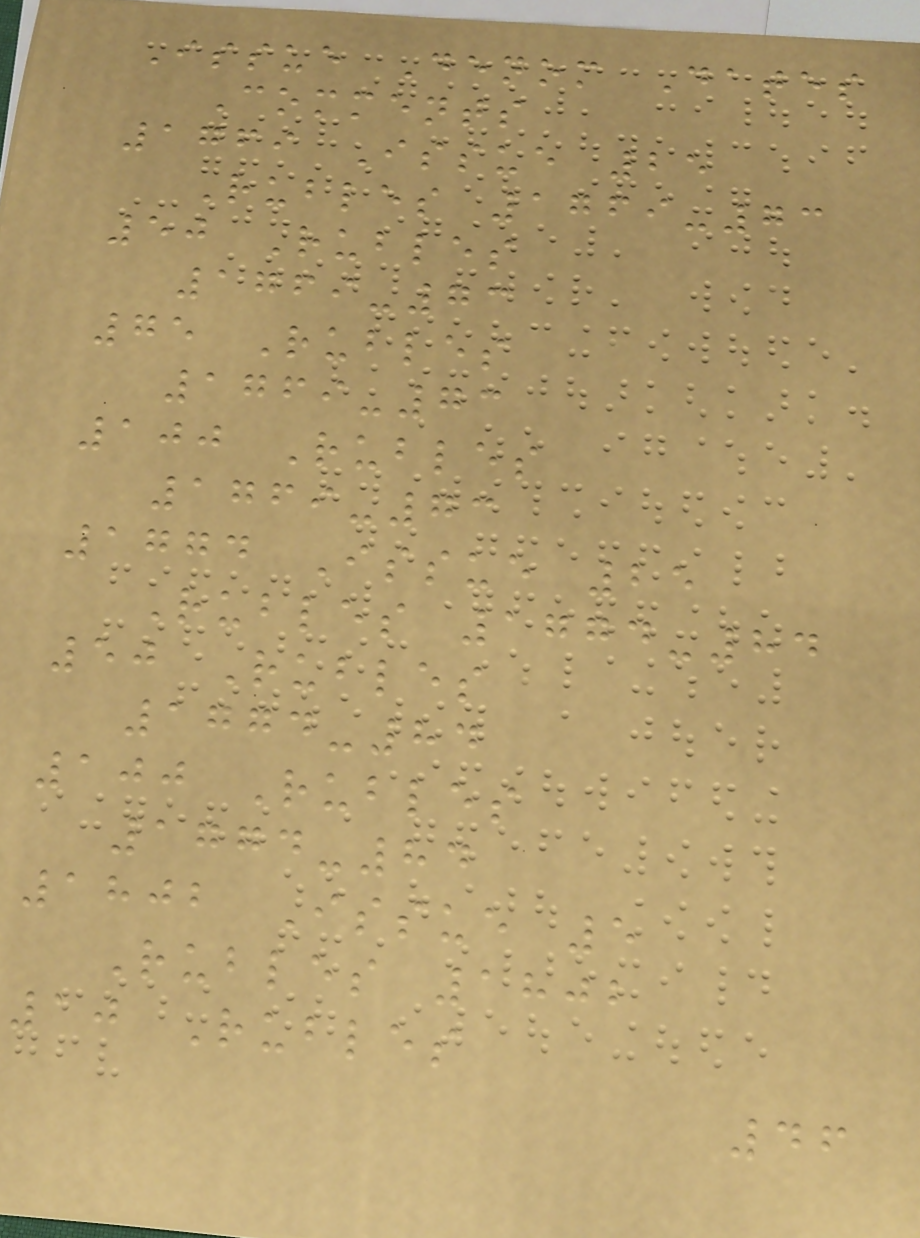Issue Denom Dates
Comments
1769 Issue 25
Rubles 1769-73
50 Rubles
1769-73
75 Rubles
1769-73
100 Rubles
1769-73
1774 Issue 25
Rubles 1774-84
50 Rubles
1774-84
100 Rubles
1774-84
1802 Issue 5
Rubles 1802
10 Rubles
46
